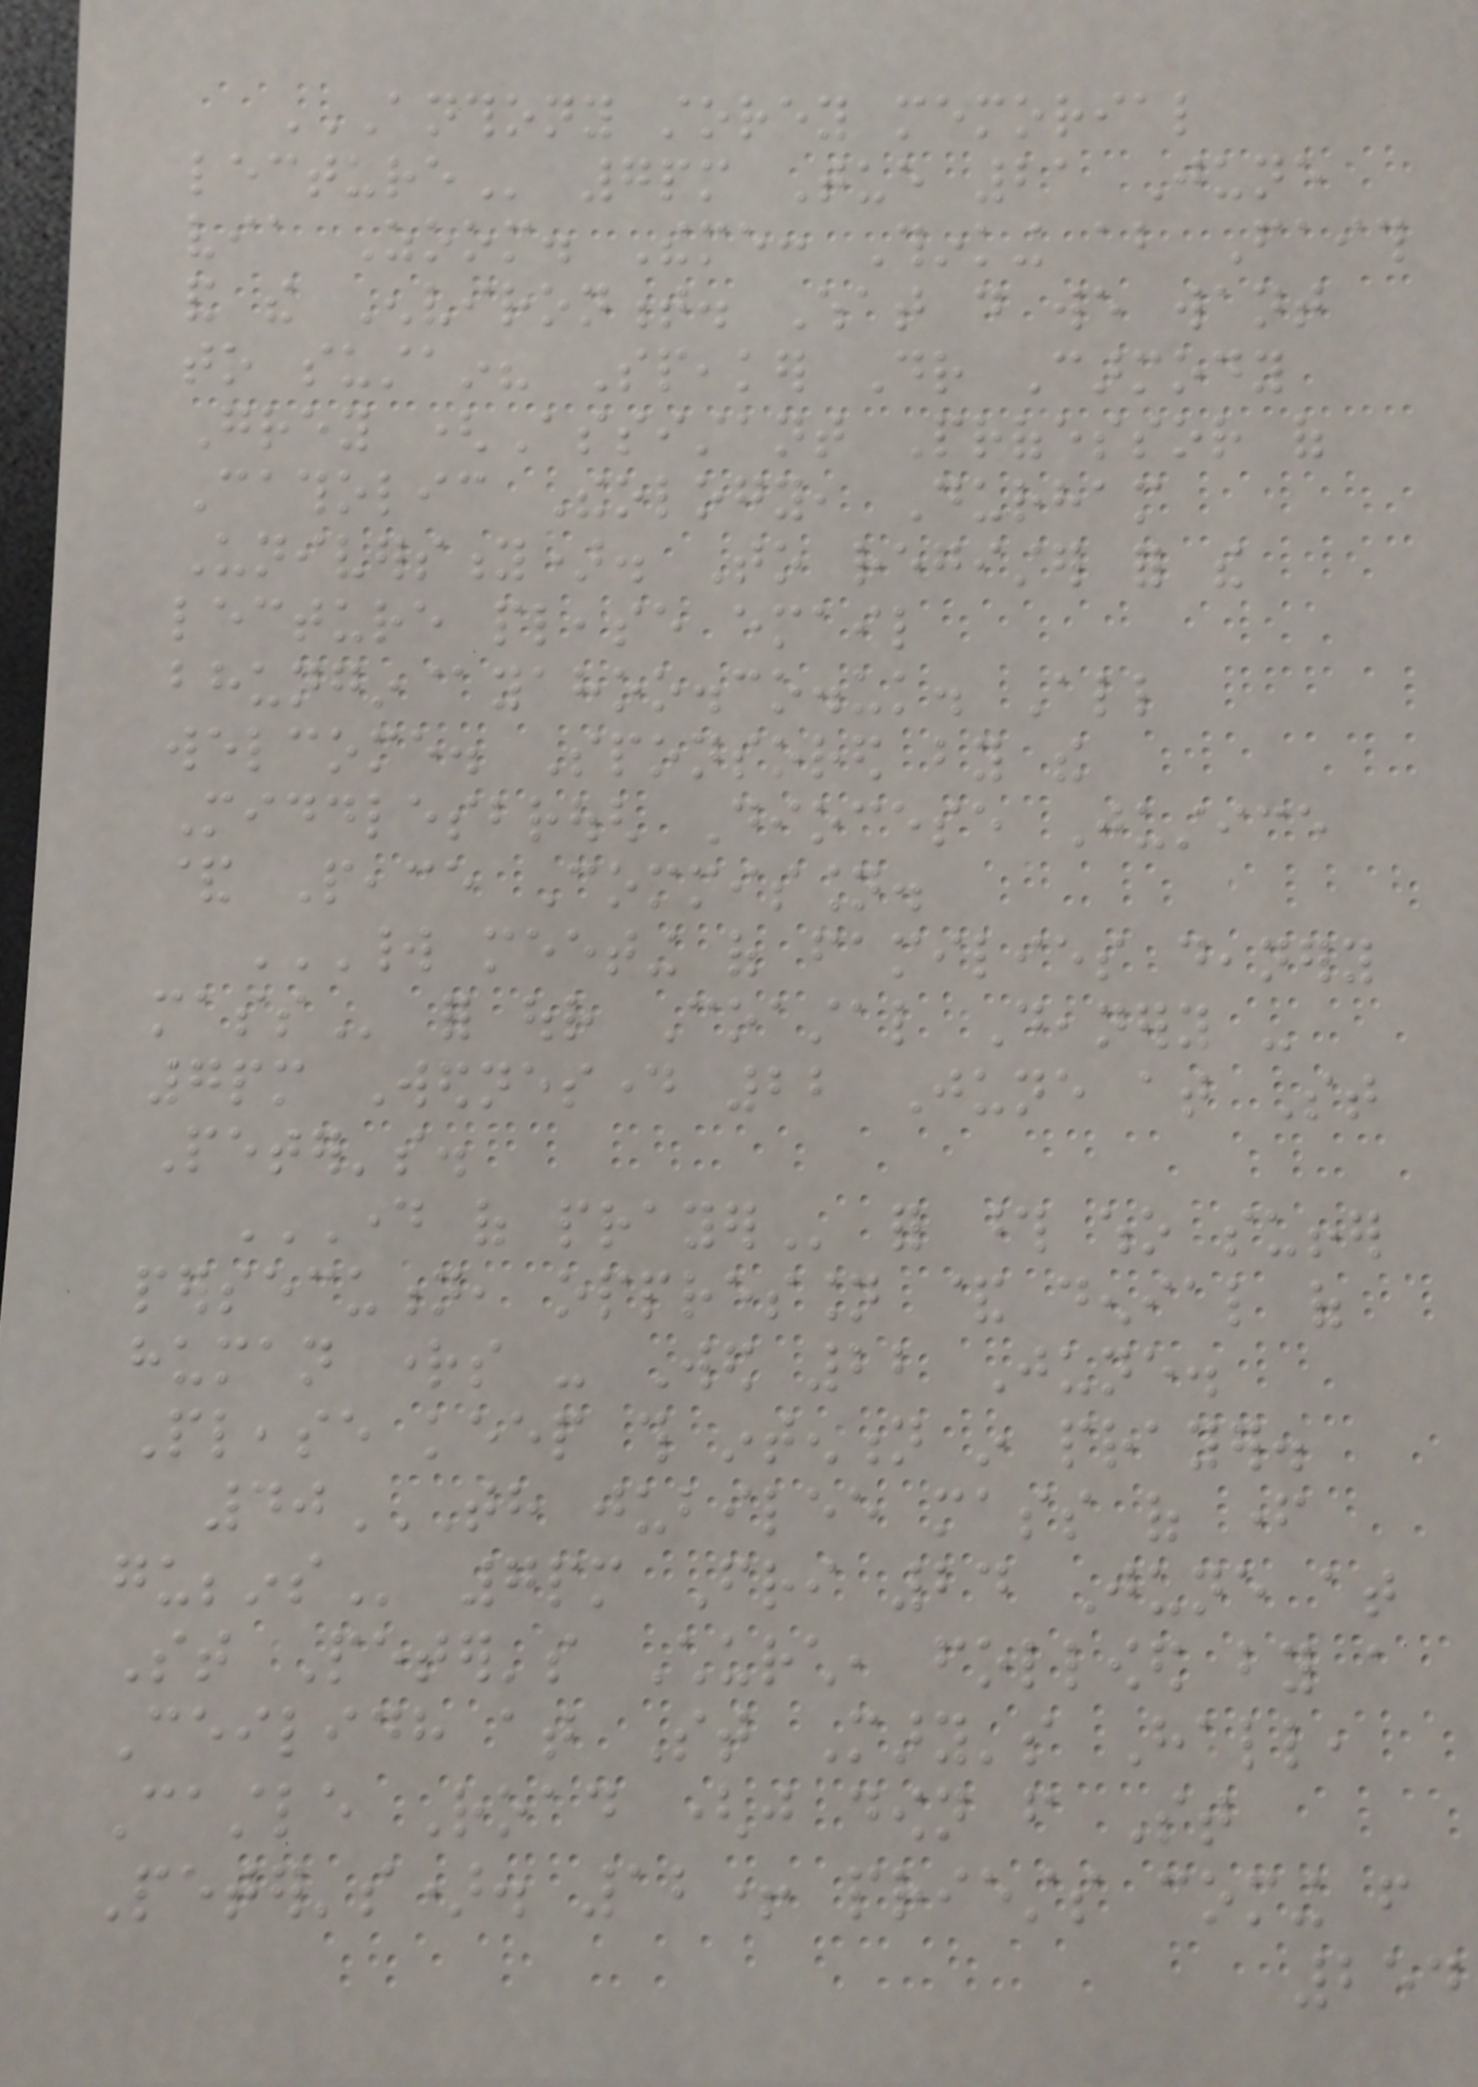ANTHONY STOREY MEMORIAL
LECTURE 7pm Tue 21 June
via Zoom. Theme: Thinking about Faith
and the Environment. What do we want
to sustain? Speaker Dr Carmody
Grey (Assistant Professor of
Catholic Theology, Durham
University). To register for the
lecture please email
bhungin@yahoo.co.uk. All
welcome. Sponsored by the
Middlesbrough Diocese Justice
& Peace Commission.
WORLD MEETING OF FAMILIES DEANERY
MASS for our Coastal Deanery -
7pm Wednesday 22 June at St
Peter's.
DAY OF PRAYER for those who suffer
persecution, oppression & denial of
human rights - Wed 22 June.
Please keep this intention in prayer.
40TH JUBILEE MASS OF FATHER
GUBBINS 7pm Fri 24 June at
St Peter's Church, followed by a
Ceilidh at St Mary's Hall,
Castle Road (just down from St
Peter's). 12+ priests coming from
254
